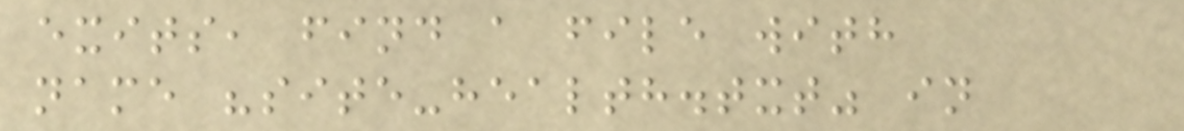exits, find a file with
name "site-health.txt" in
